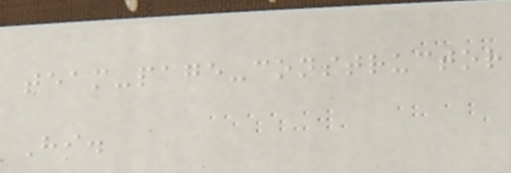team-page-constructor
Hi.
